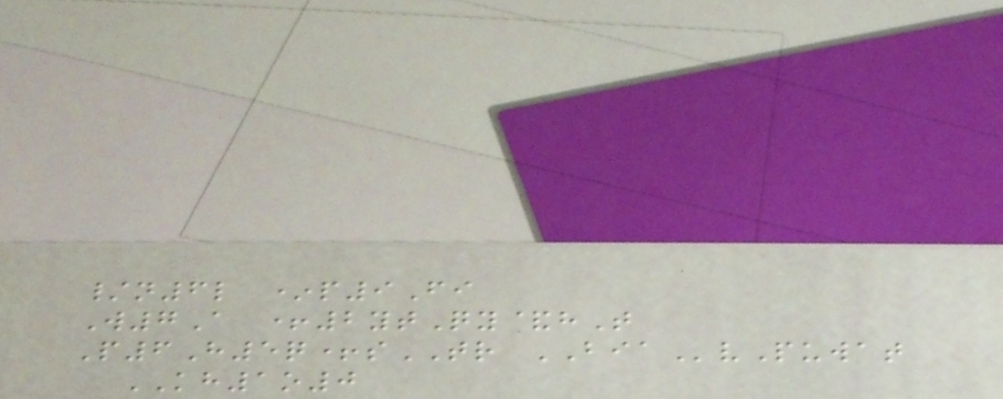/n6l *p9Fi
W7A +2ytQy&hT
P6H5q+sTR BIAvPuwat
KH1o0
